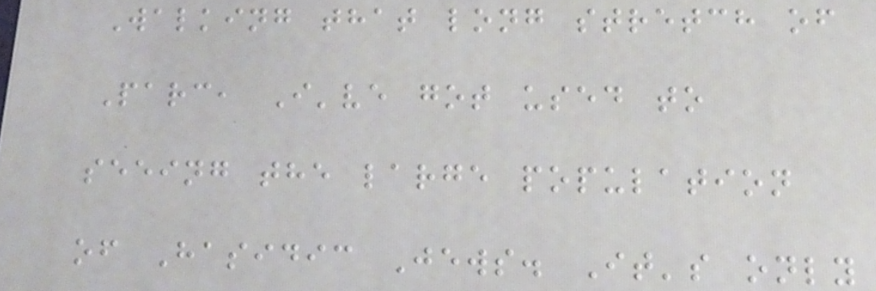Walking that long stretch of
Parc, I've got used to
seeing the large population
of Hasidic Jews. It's only
